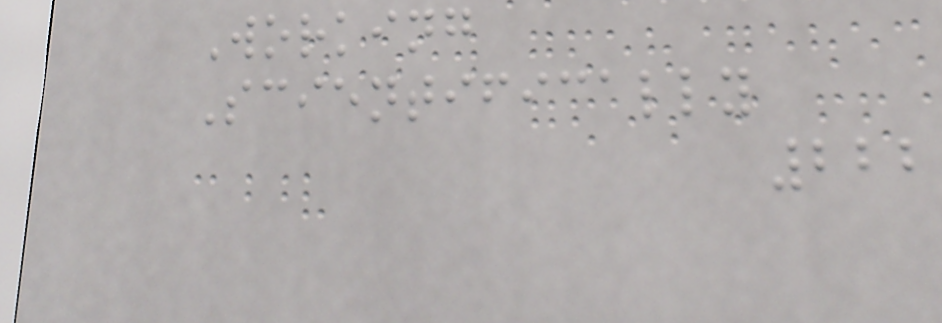Working
Scientifically
222
